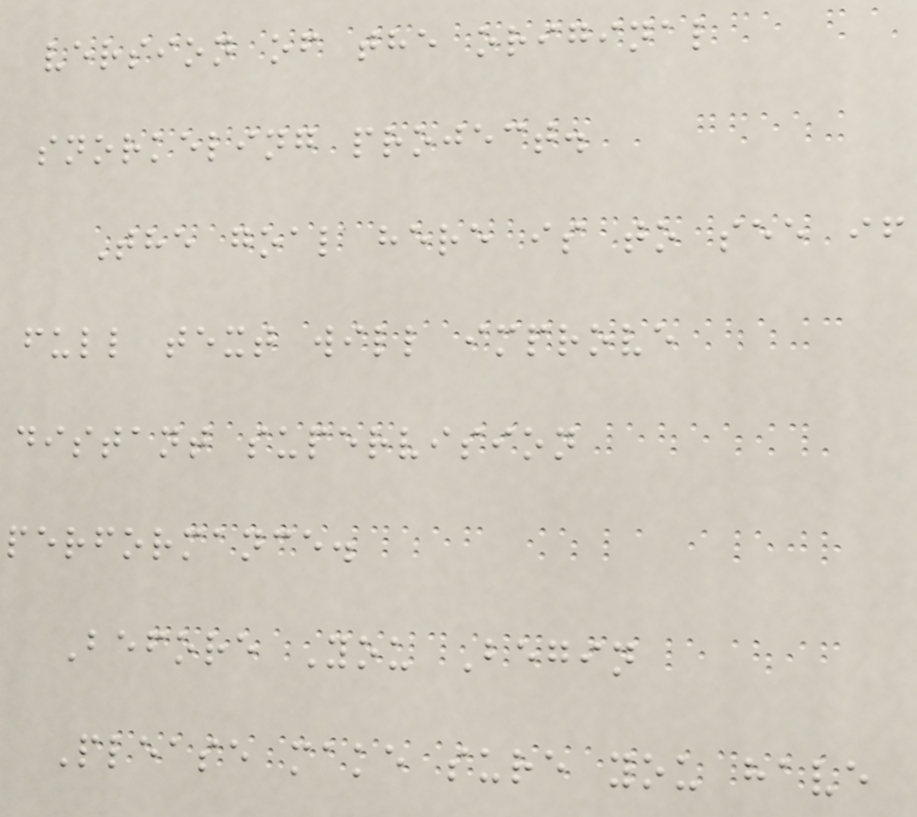version of the original
snorkeling project.
The goal here is to see if
full text will improve
distant supervision
performance.
Before You Begin
Please make sure you have
